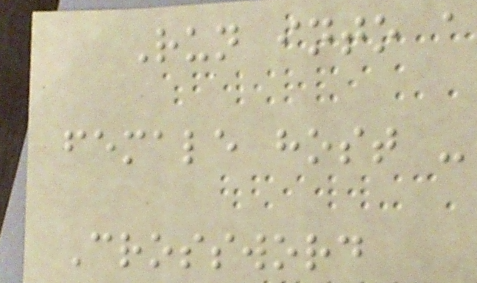Run into a
female host -
Crossword
